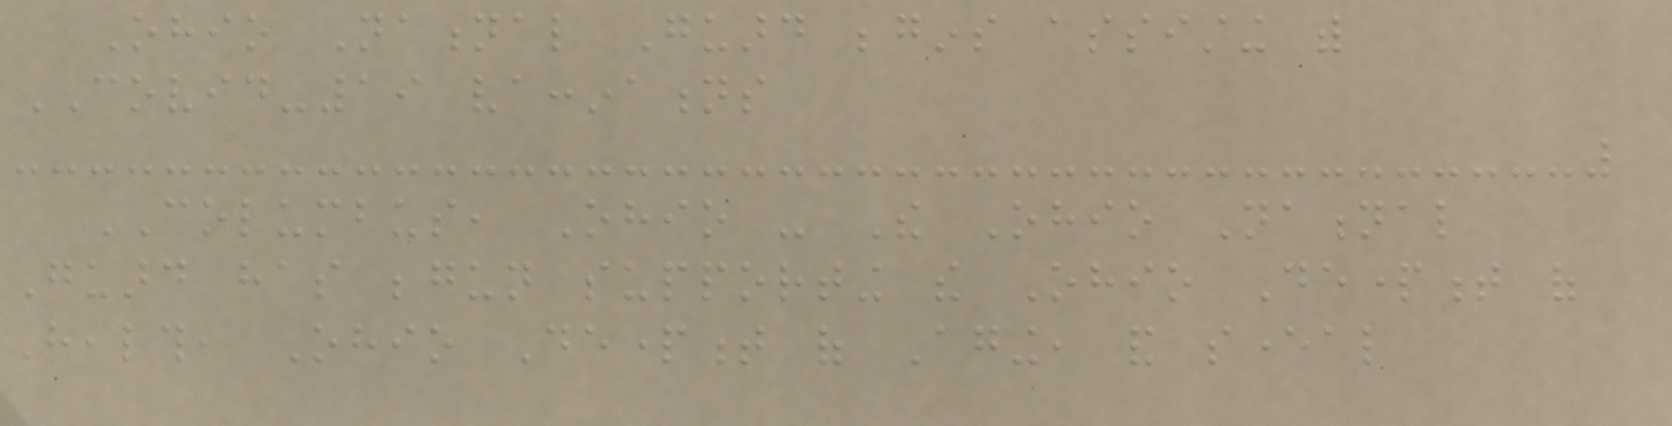Ohio National Guard begins assisting with
COVID-19 vaccinations
COLUMBUS, Ohio - The Ohio National
Guard has begun supporting the Ohio Department of
Health, Ohio Department of Aging, and several
